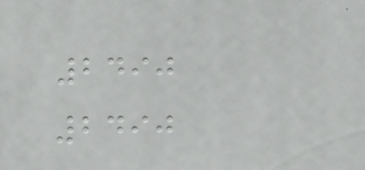2490
2490
